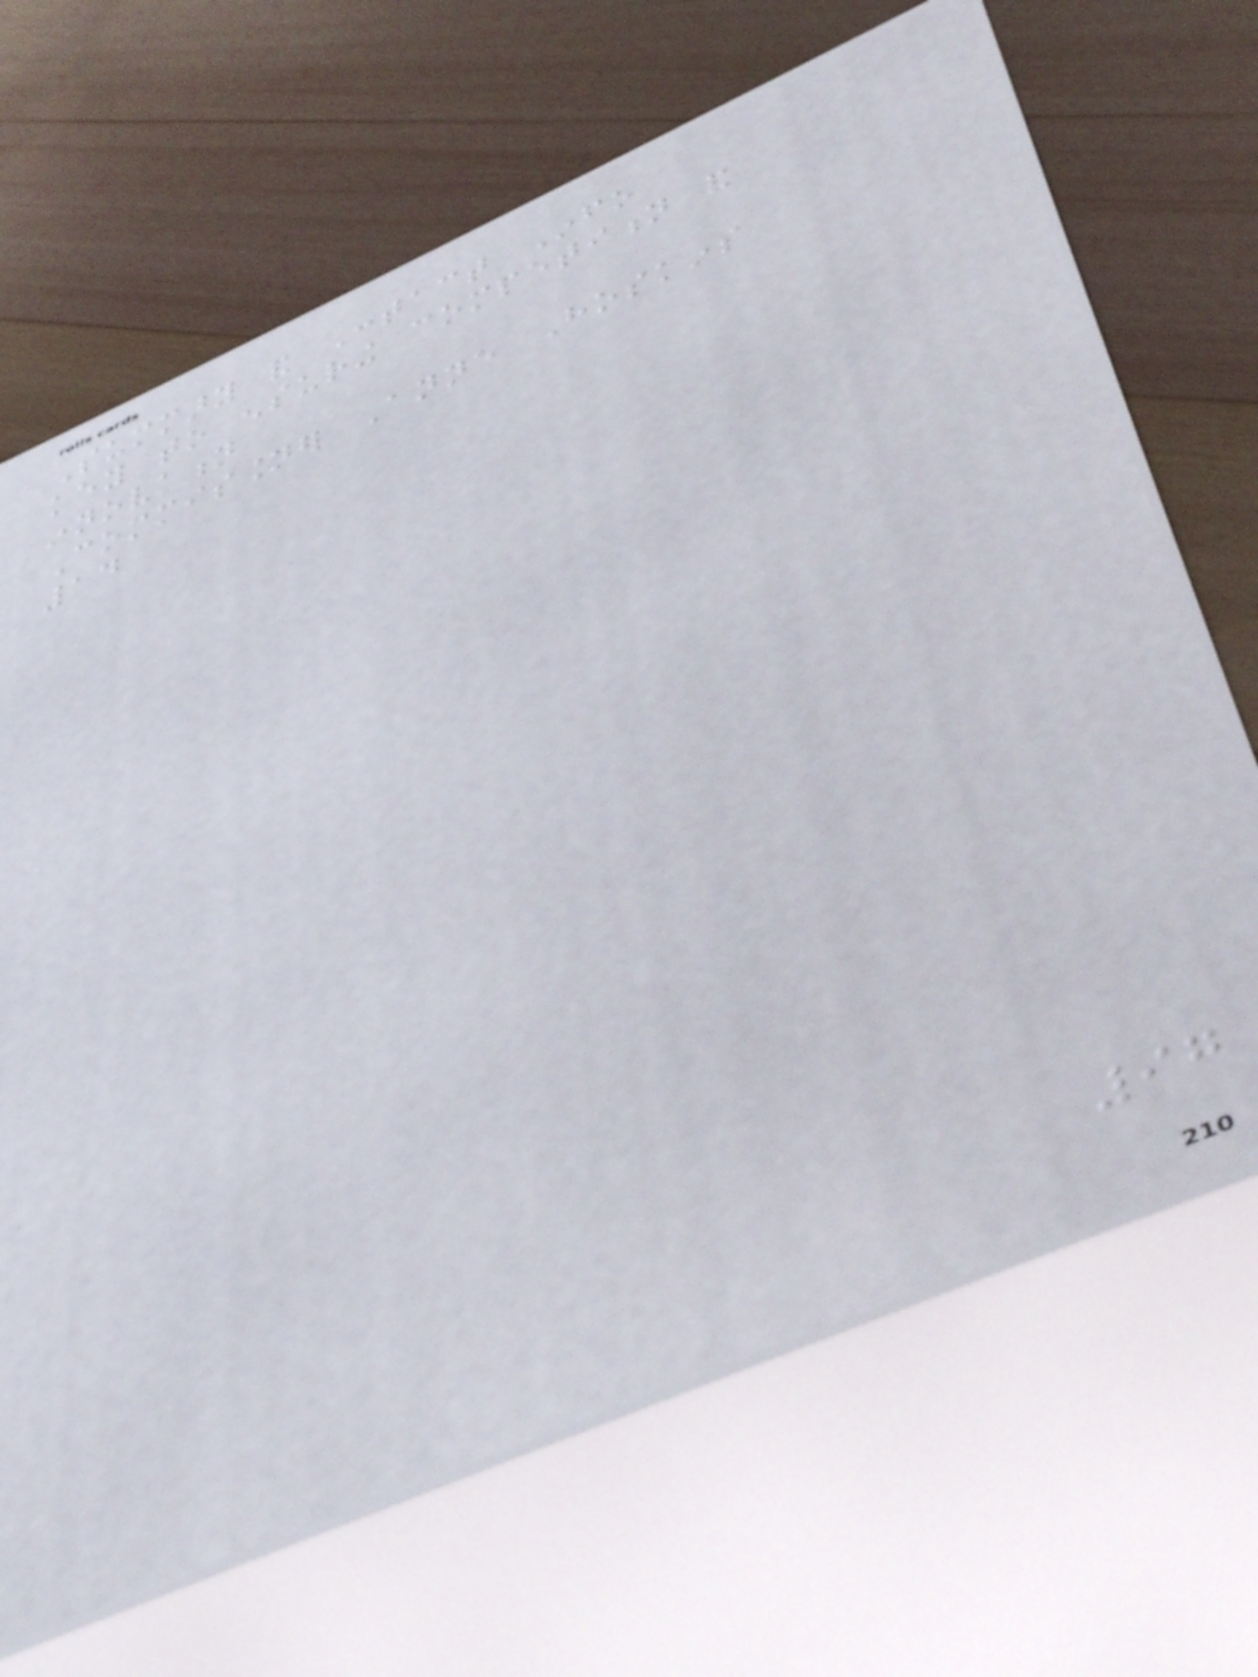Summary and Contact Info
key to ensuring competition and
innovation
Commissioner Anne Hoskins
14
97
